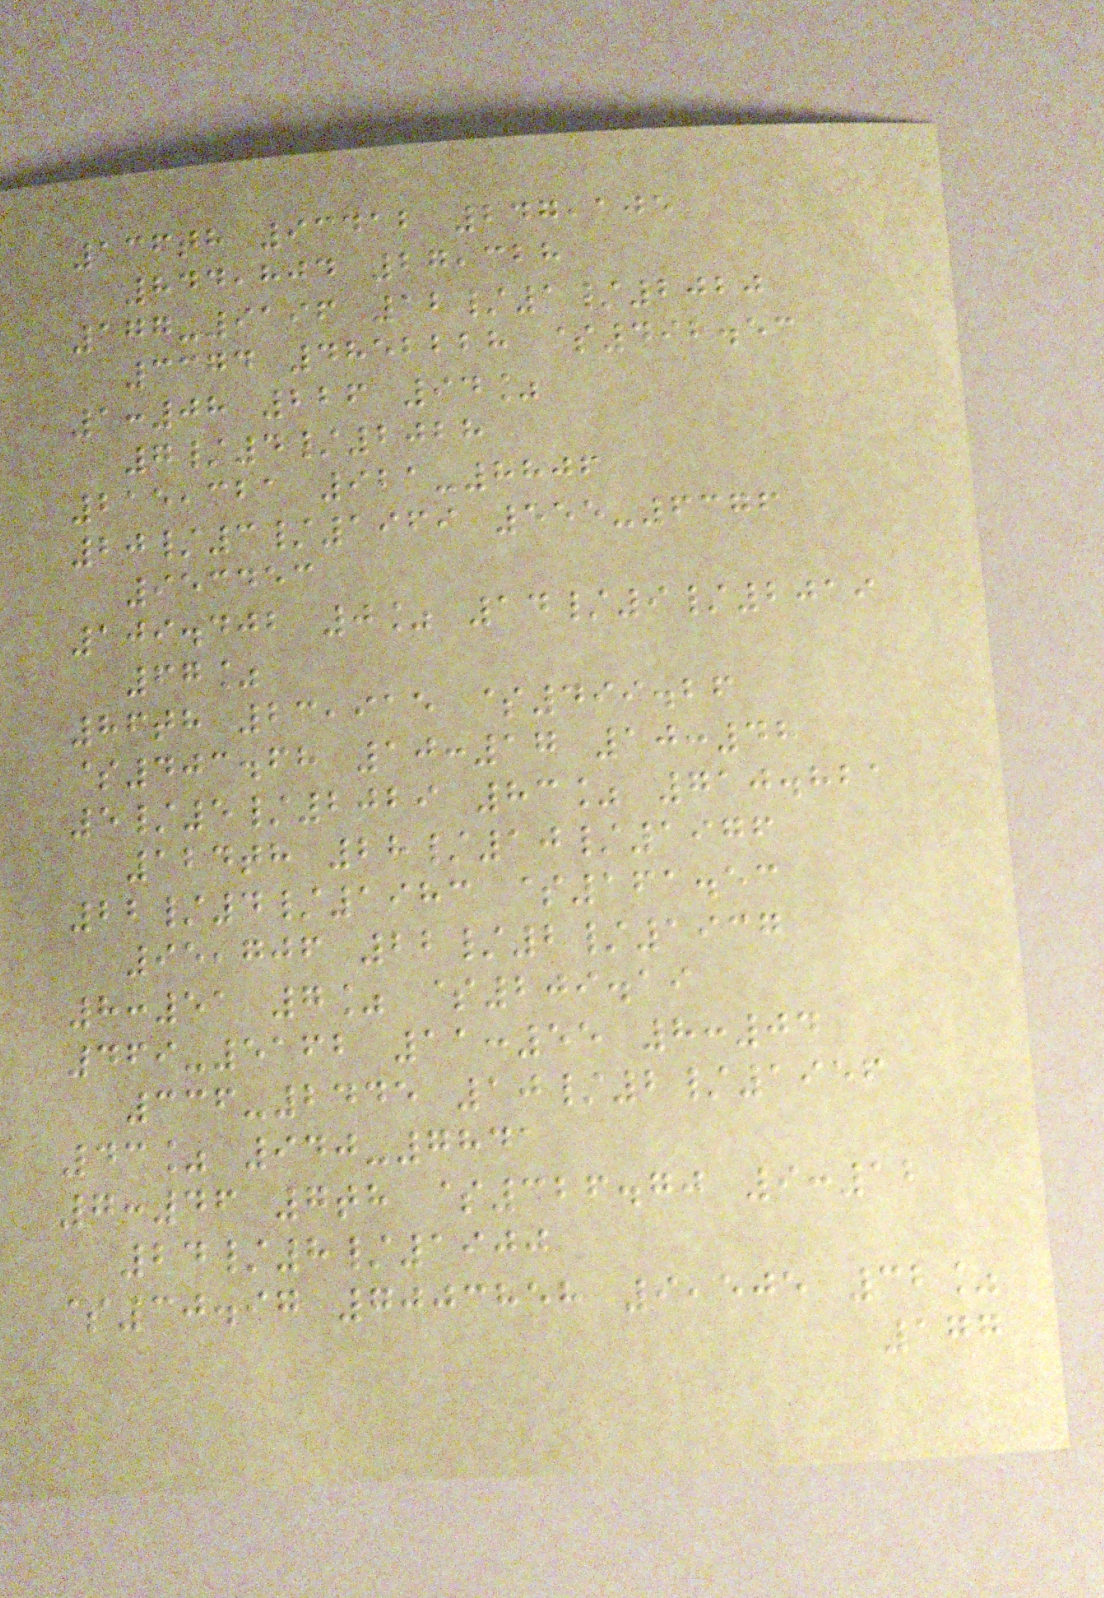136th 93412 247,105
844,804 27,328
177-9196 12/1/2020
3374 4852228 $492.53
1:08 226 94%
7/4/2028
215,321 921-8806
20/3/1969 555-6376
953453
109.402 0% 14/9/2019
67%
86th 23,915 $499.26
$403.68 10:17 10:48
5/5/2029 83% 710.821
124th 28/10/1976
22/4/1983 $161.53
95,706 22/2/1937
8:51 7% $209.19
469-5162 11:55 8:04
336-2445 10/2/1956
43% 940-7841
7:46 7th $326.70 9:12
24/8/1900
$30.97 7003858 9,505 32%
177
